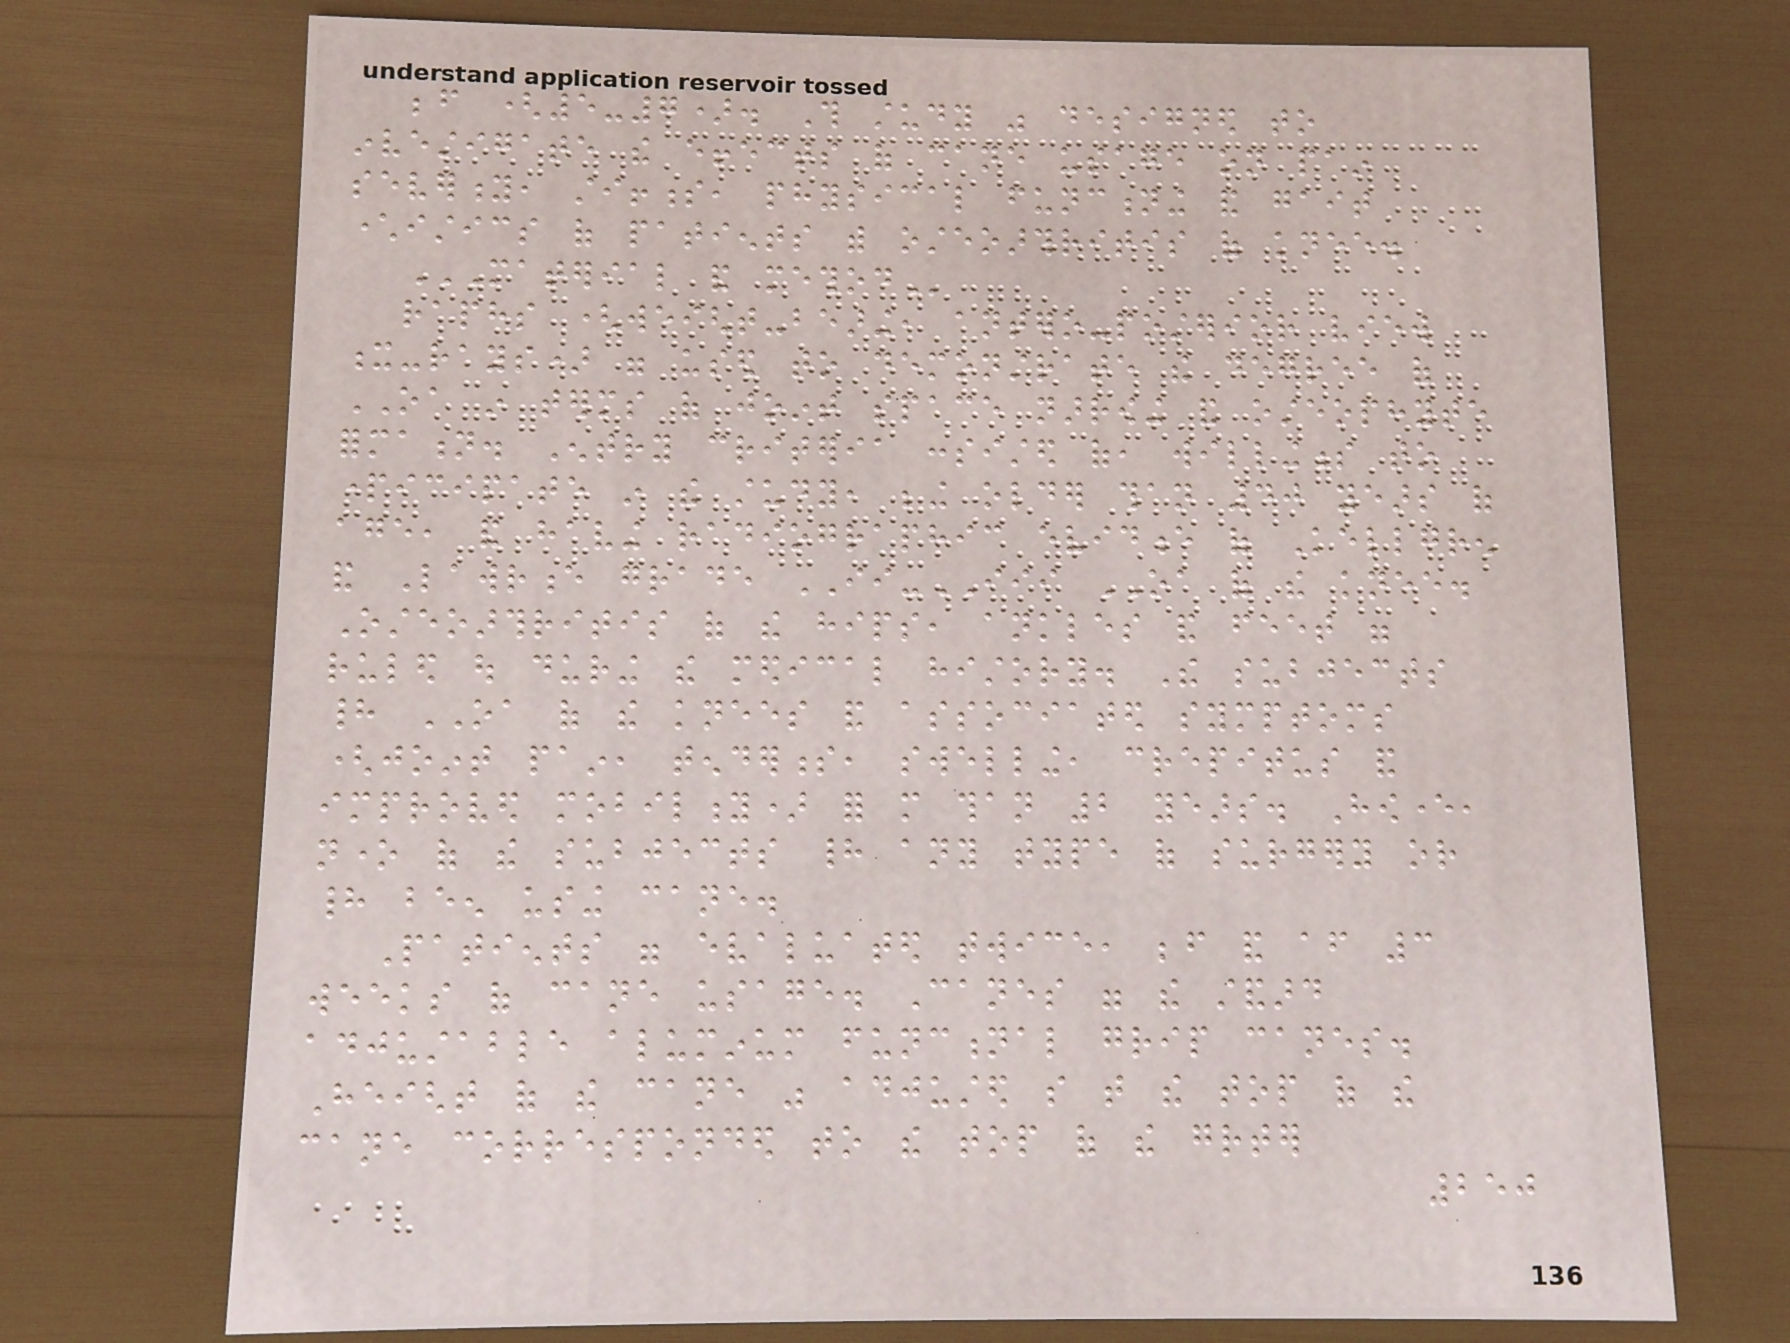before (5-7). This study was designed to
investigate the effects of cane usage on pain
severity, stiffness, physical functioning and gait
characteristics of patients with osteoarthritis of knee.
MATERIAL AND METHOD
raphs (weight-bearing, antero-posterior view
x-rays) were used to demonstrate the degree of
OA in terms of joint space narrowing and osteophyte
formation. Entry criteria consisted of, willingness to
participate in the study, being older than 40 years of
age, and having radiographic evidence of Kellgren
and Lawrence grade II-III OA of the knee.
Osteoarthritis of the hips, ankles and feet were
ruled out during the medical history. The subjects
had OA of the knees and associated symptoms
(joint pain, tenderness, swelling, crepitus and
improved mobility) for more than 2 years. However,
none of the subjects had any type of surgery or
had been using cane.
Patients were evaluated twice, before and after 3
weeks of cane usage. Canes were the standard
adjustable aluminum functional grip canes.
Height of the cane was adjusted so that the top of the
cane corresponded to the top of the greater
250
